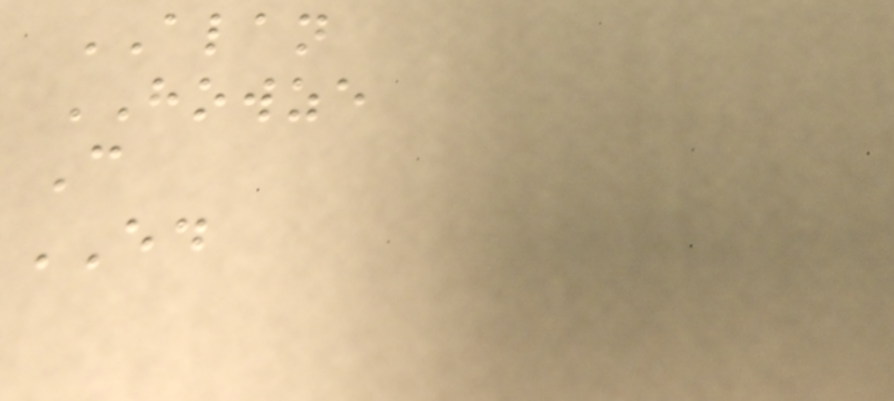ALAN
HOWZE
C
ED
